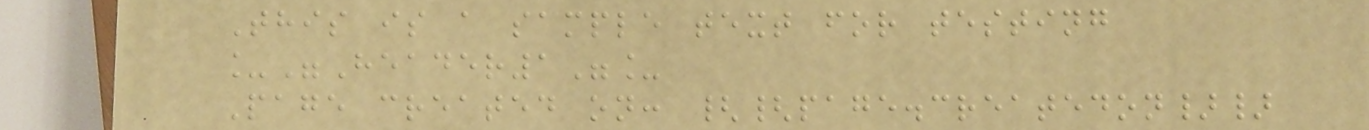This is a sample text for testing
_"Header1"_
Page created on: {{page.createdon}}
